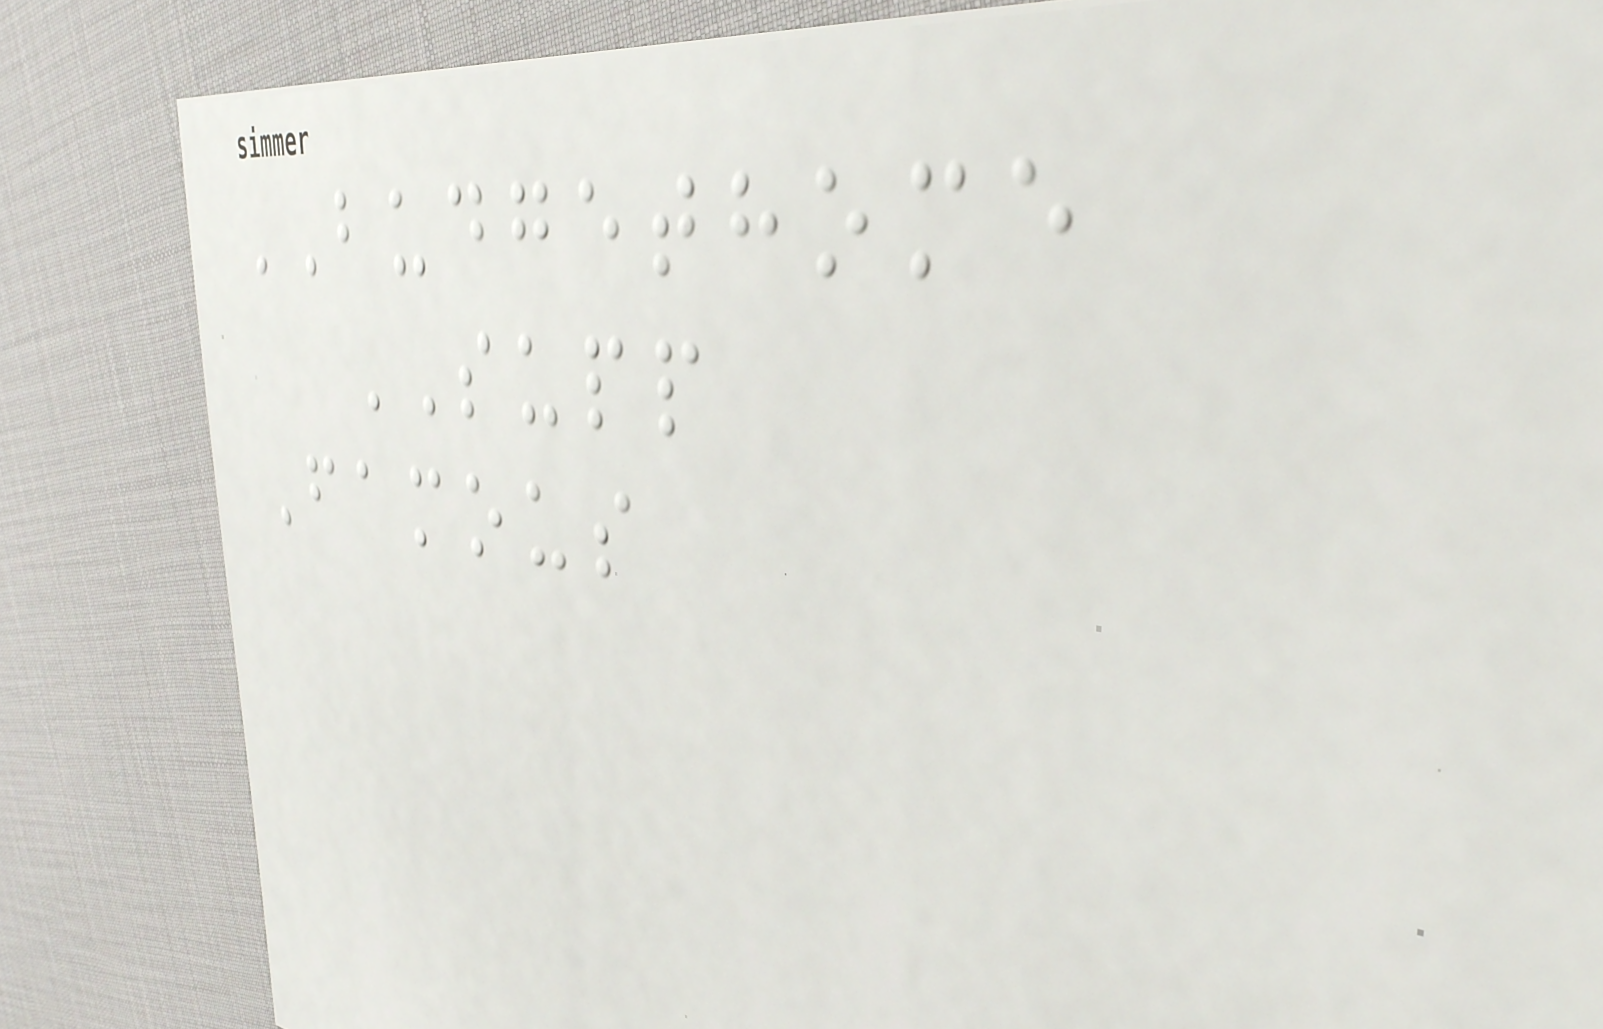BUDGETHOME
SUPP
Famous
